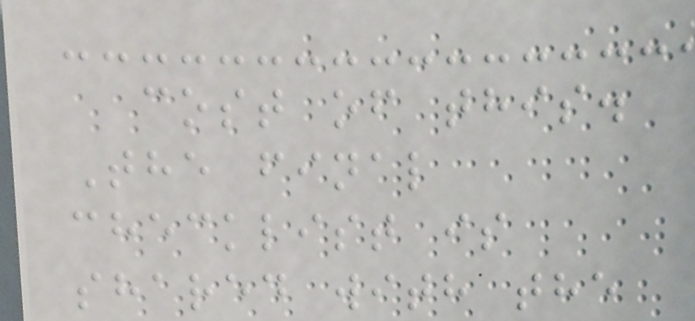cost of this.
The final
checklist is
shared with the
